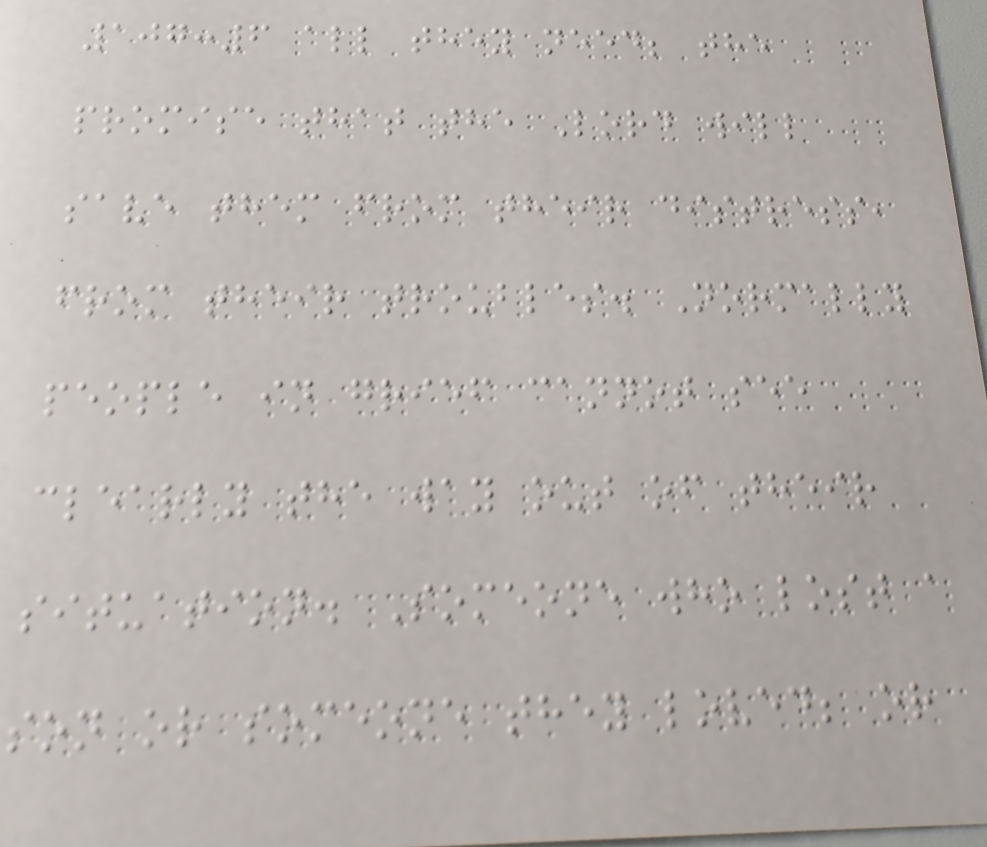107:6 all they need; the
promise that the Lord will
save them from their distress,
from their troubles. Normally
people in grief cannot see
clearly the way out of their
situation. Someone who lost a
son or someone they loved; or
